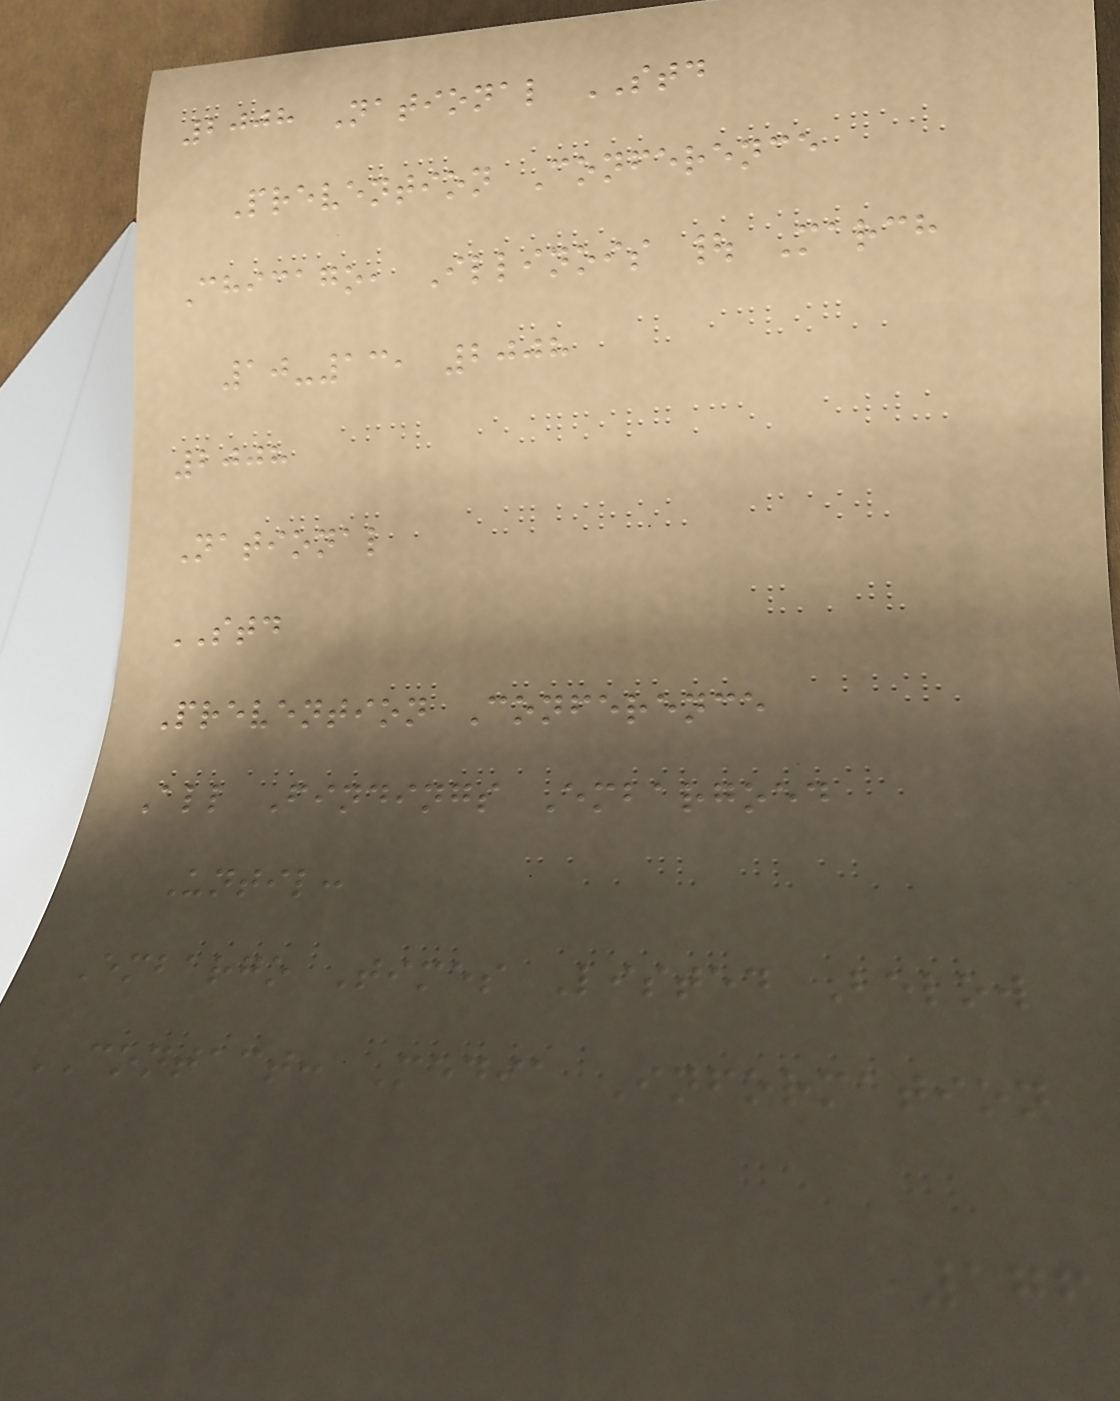2008 National STD
Prevention Conference
Chicago, Illinois | March
10-13, 2008
2008
National
STD
Prevention Conference
All Findings Embargoed
Until:
Embargo Times Listed Below
CONTACT: Media Information
176
